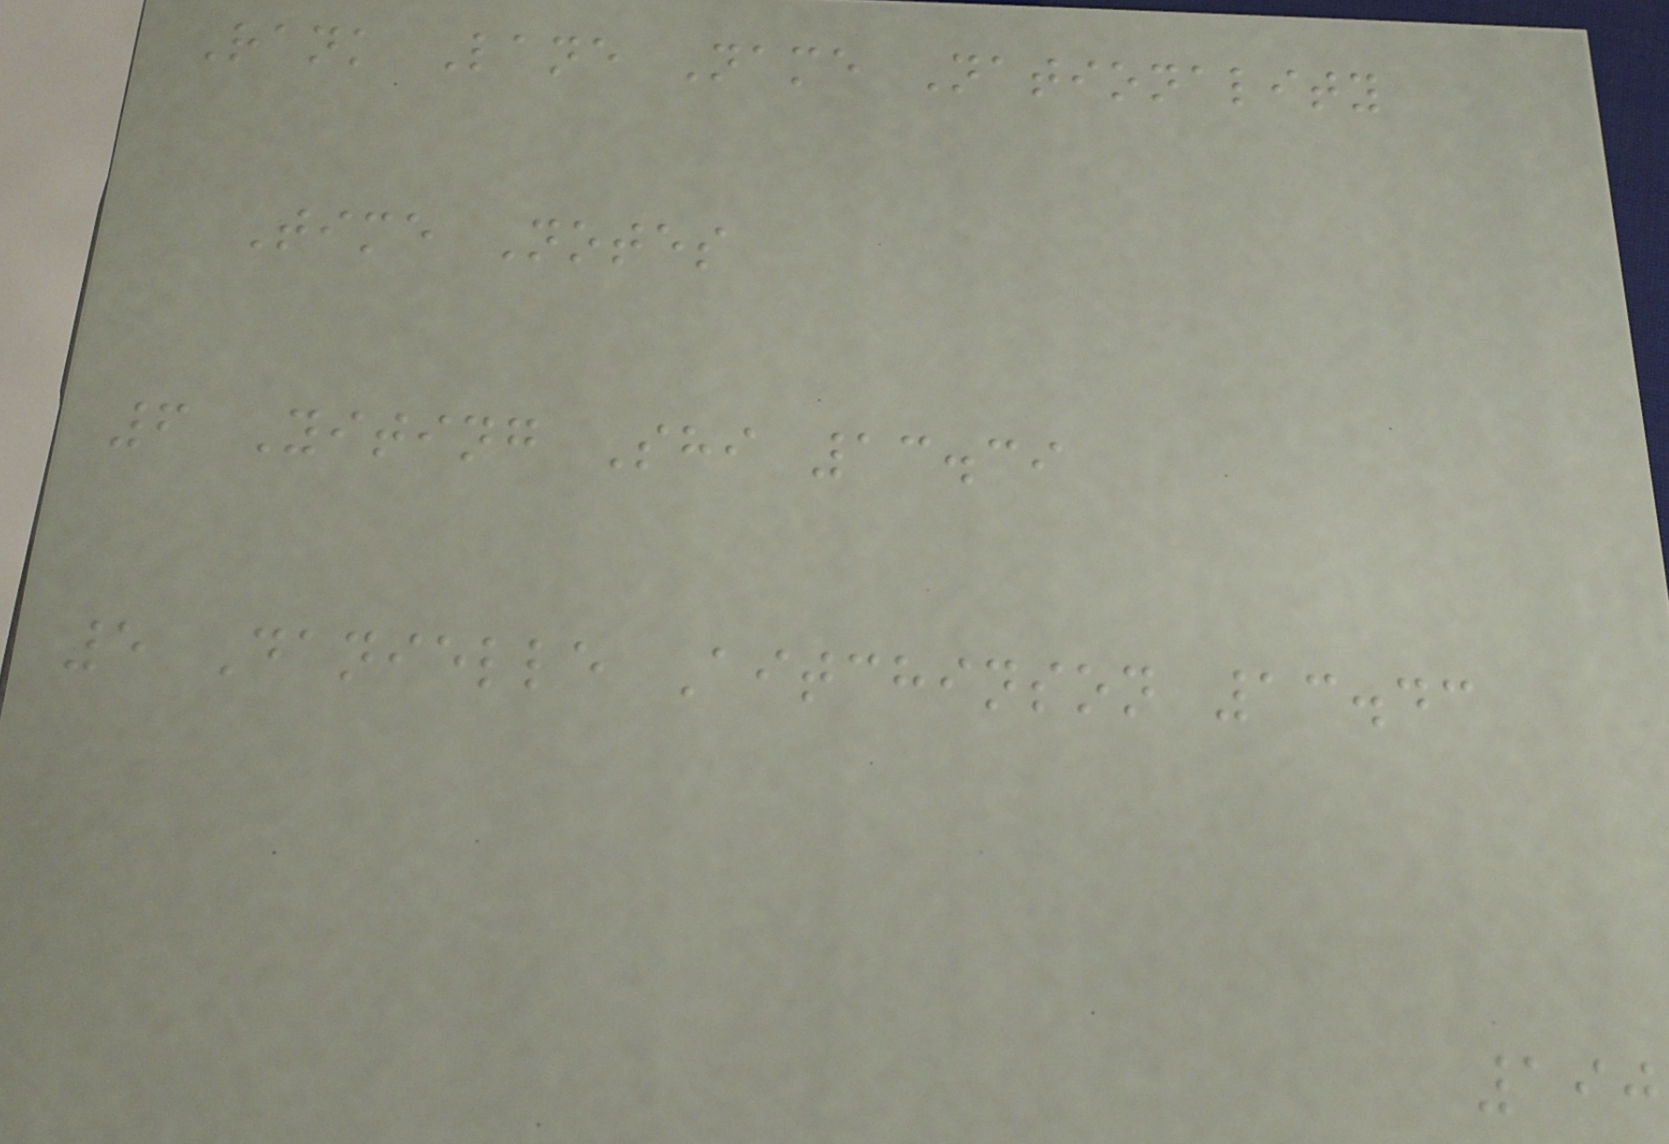Rank Lane Name Nationality
Time Notes
6 Yiting Shi 13.39
5 Danielle Aitchinson 13.43
190
